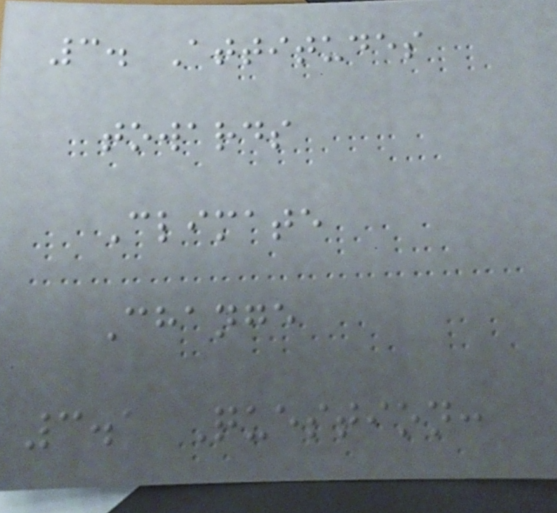3. Attitudes
towards
Climate
Change
3.1 Question:
